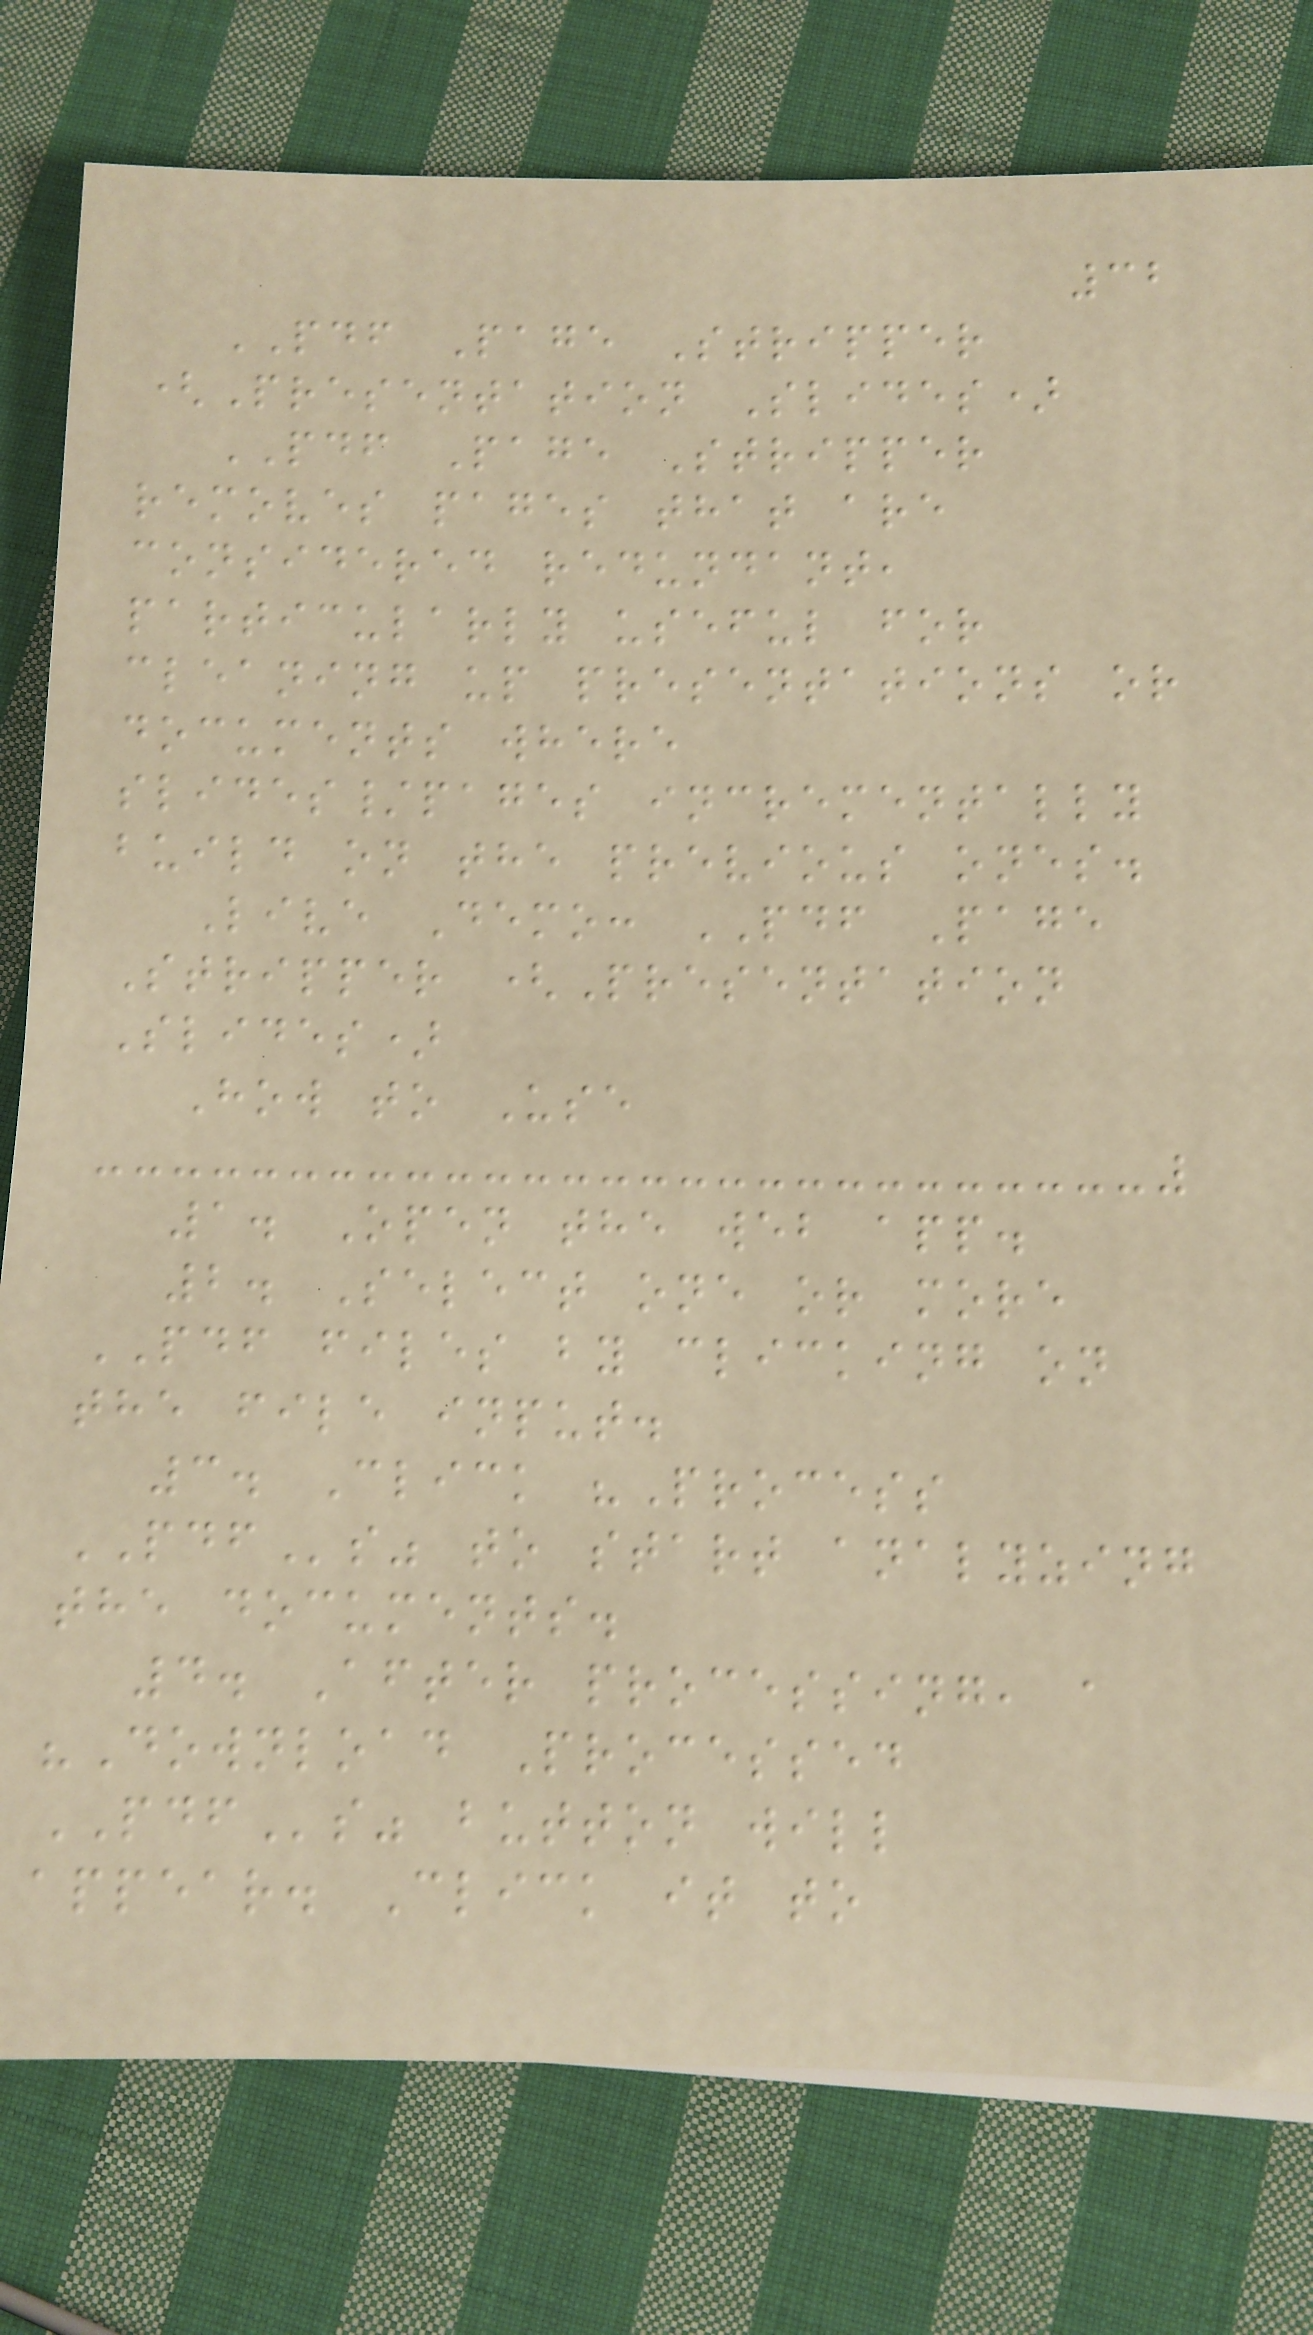32
PDF Page Stripper
(Presentation Slides)
PDF Page Stripper
removes pages that are
considered redundant,
particularly useful for
cleaning up presentations or
documents where
slides/pages incrementally
build on the previous ones.
Live Demo: PDF Page
Stripper (Presentation
Slides)
How to Use
1. Open the web app.
2. Select one or more
PDF files by clicking on
the file input.
3. Click "Process
PDFs" to start analyzing
the documents.
4. After processing, a
"Download Processed
PDFs" button will
appear. Click it to
